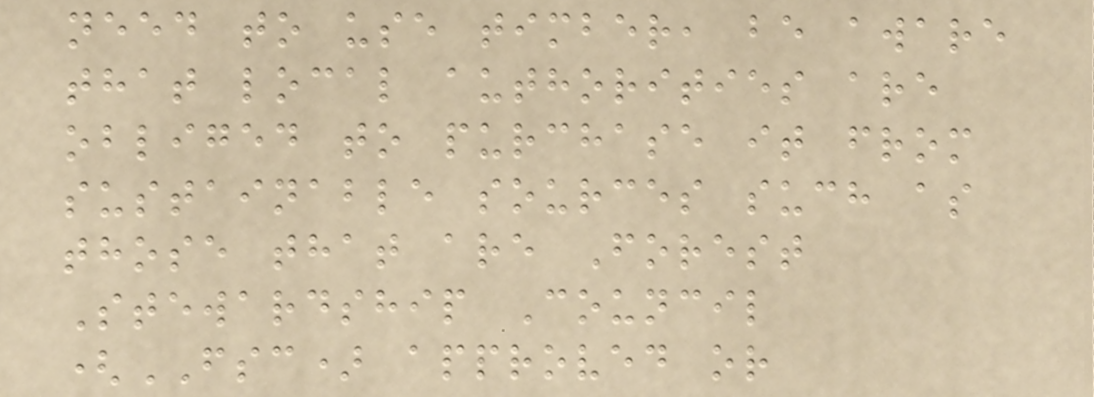need to use timber, be aware
that local authorities are
obliged to purchase it from
sustainable sources such as
those that are Forest
Stewardship Council
(FSC) approved or
